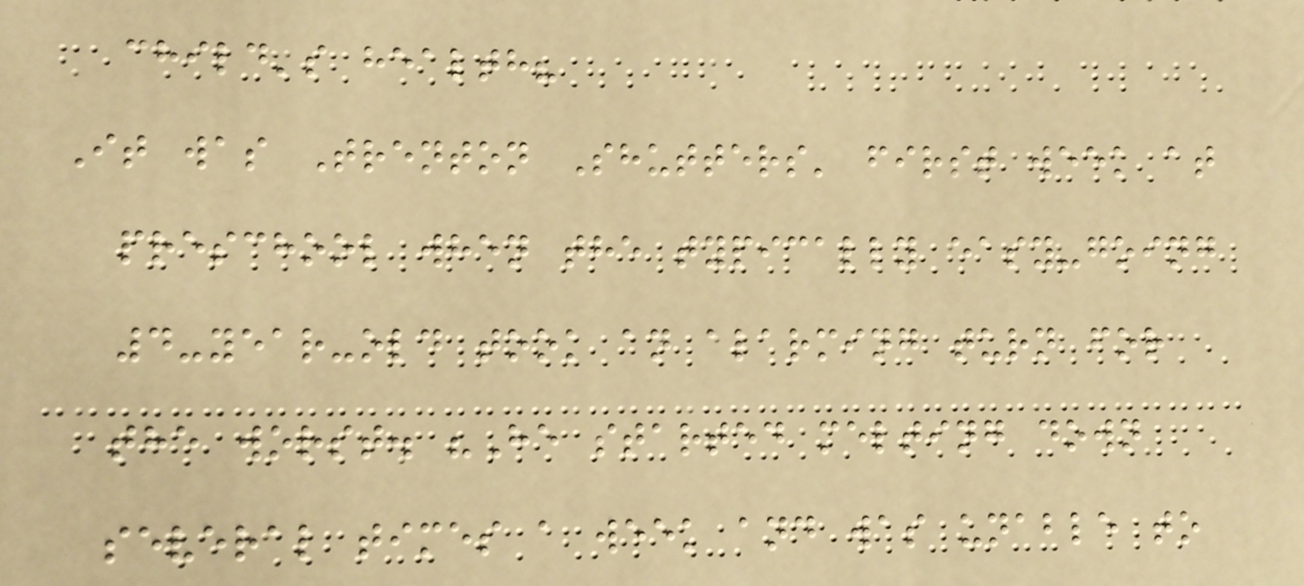child's health?
It was Trenton Shutters' first week at
preschool when the typically easy-going
4-year-old took an alarming turn for
the worst. "He started melting down
several times a week and was unable to
